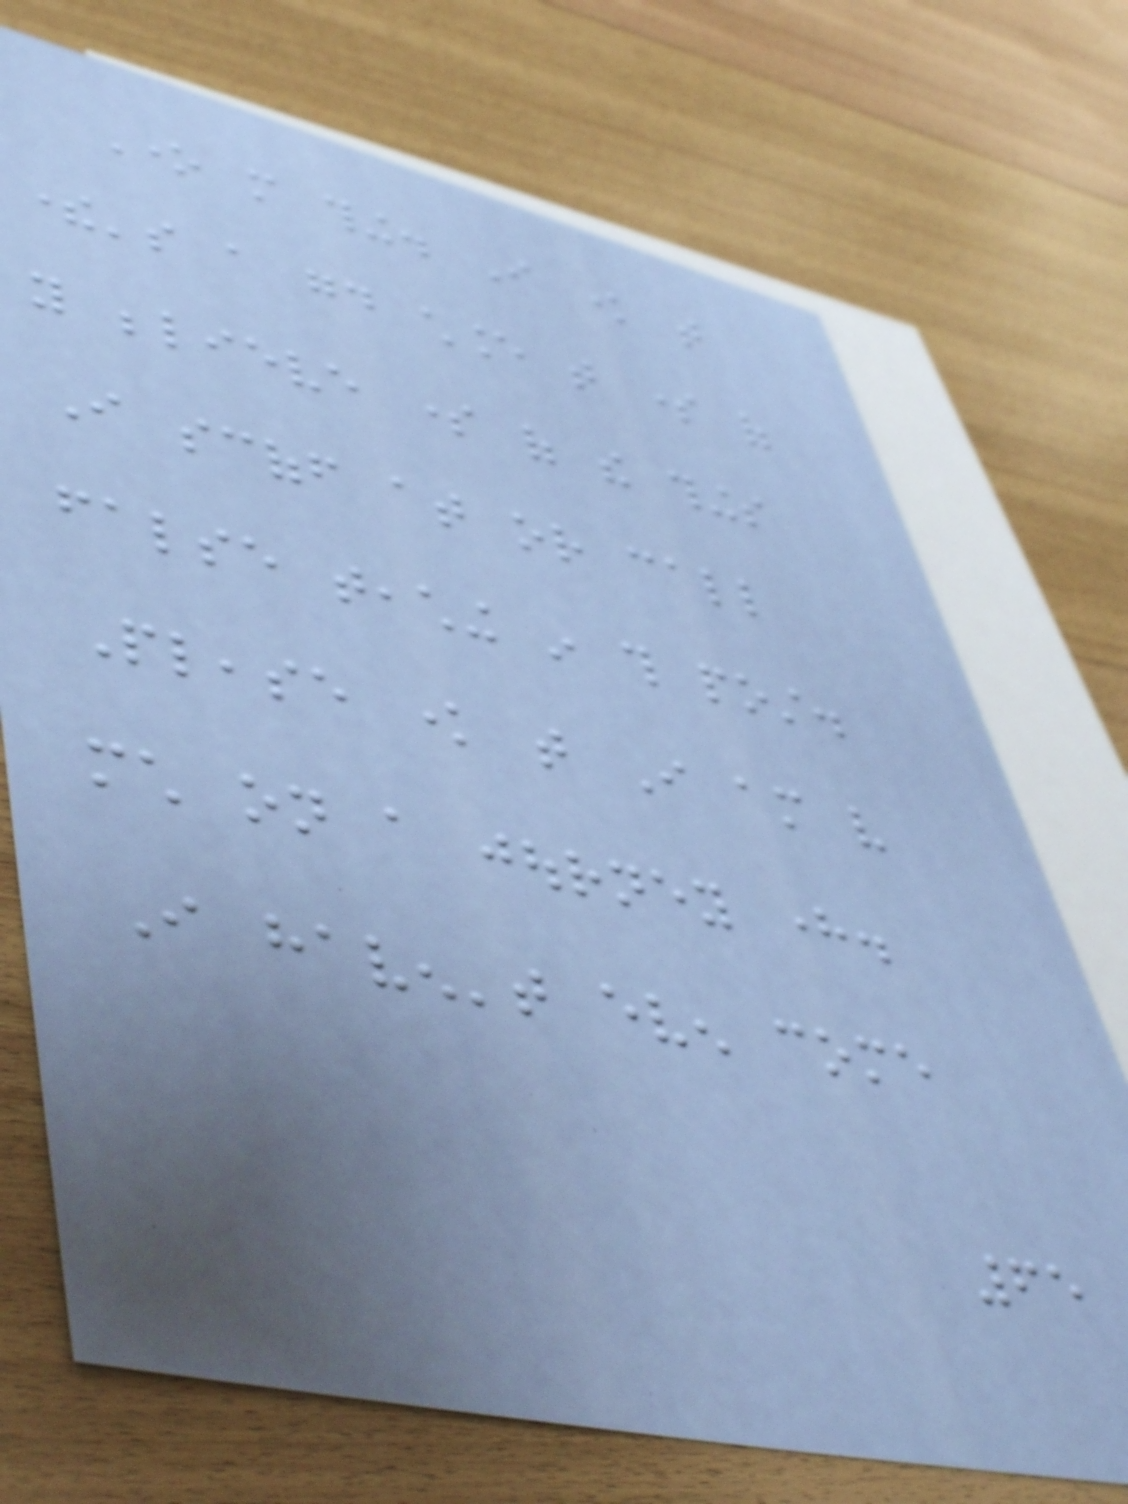One more thing. I know that
there's a good chance that some of
you believe some of the things
I scoff at or call
false teaching in this post.
Please know that I am very
much on a journey here.
I haven't even come
65
